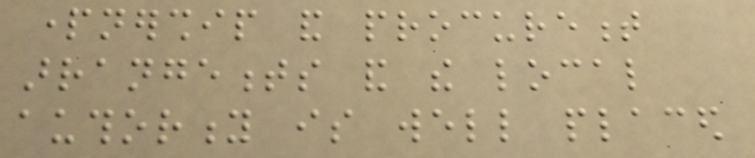partnership and procurement
arrangements and the local
authority is well placed
